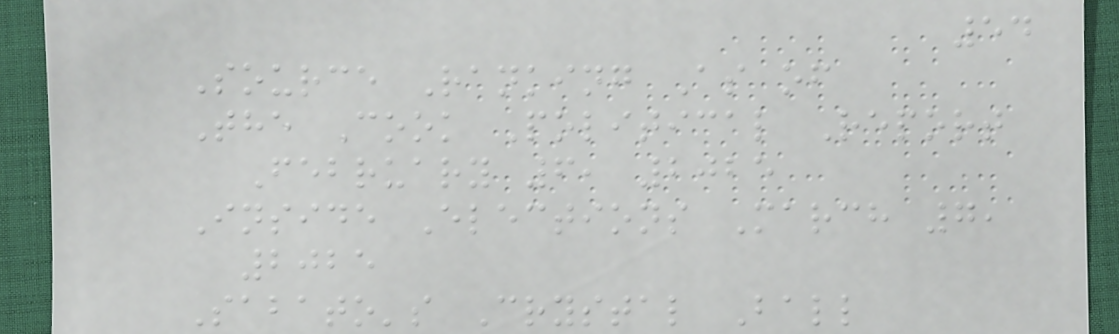54
Source Ranking As of
The Cook Political Report
February 6, 2025
Inside Elections March 7,
2025
Sabato's Crystal Ball
